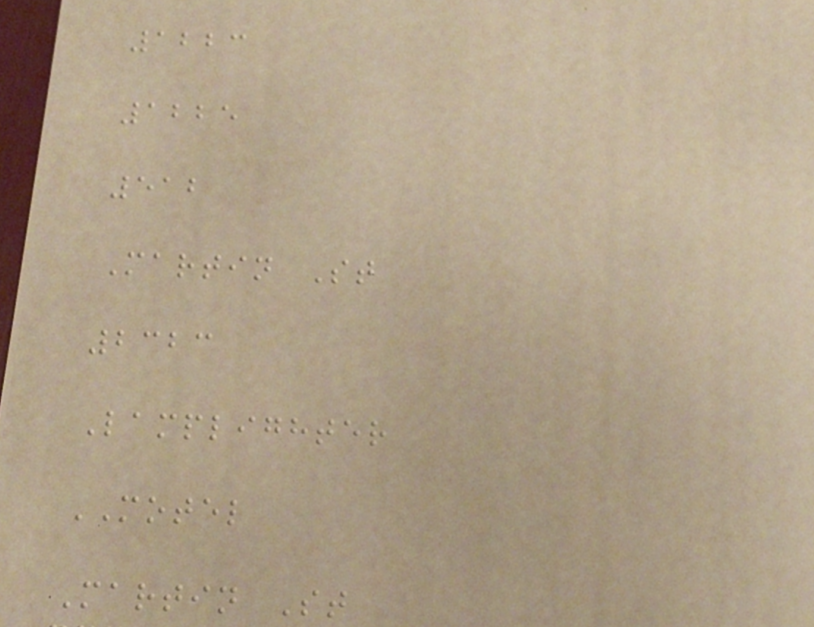1223
1225
512
Martin St
2323
Lamplighter
MOTEL
Martin St
